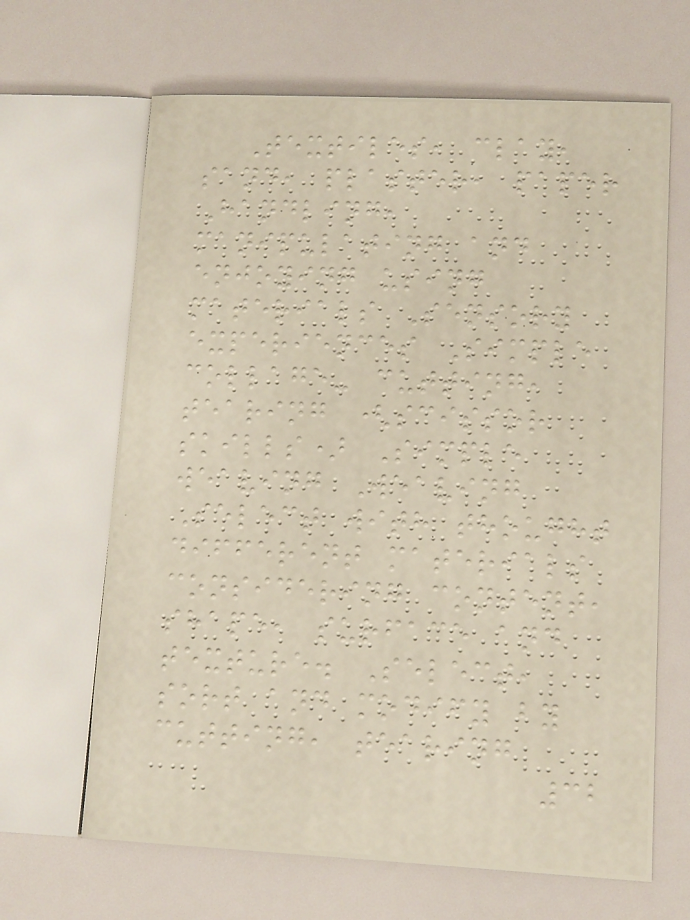Textiles, clay,
sand, plaster, paper
Handling,
manipulating and
enjoying using
materials Sensory
experiences Simple
collage- cutting,
tearing (scissor
skills) Simple
weaving Weaving
Select with thought
different materials
considering content,
shape, surface and
texture. Select,
sort and modify by
cutting, tearing
32
